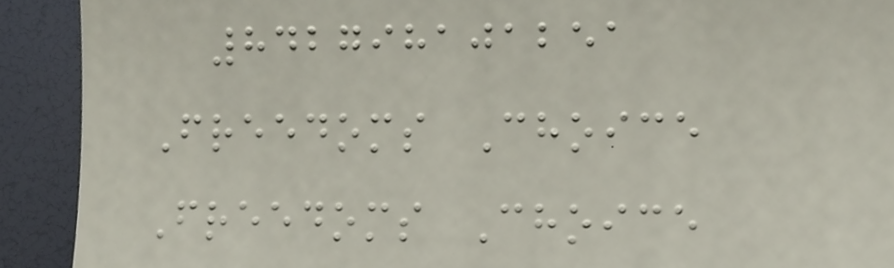842798101251
Freedoms Choice
Freedoms Choice
